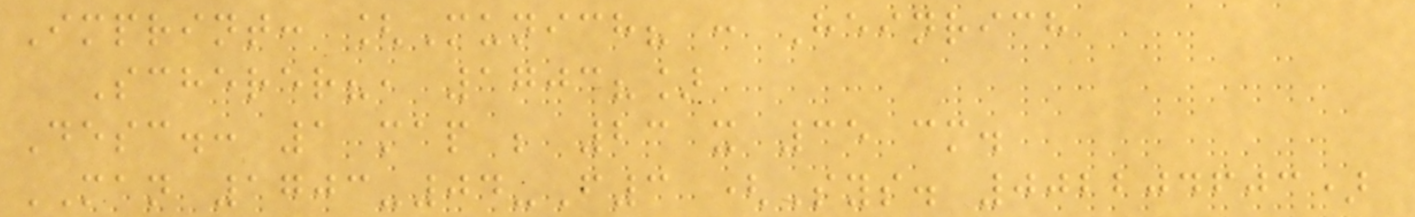Imprint: [Munich? : Heinrich
Scherer?, 1703?]
Desc.: 1 map ; 23 x 35 cm.
MAN 1703-04-F3 (Sys. 002204603)
